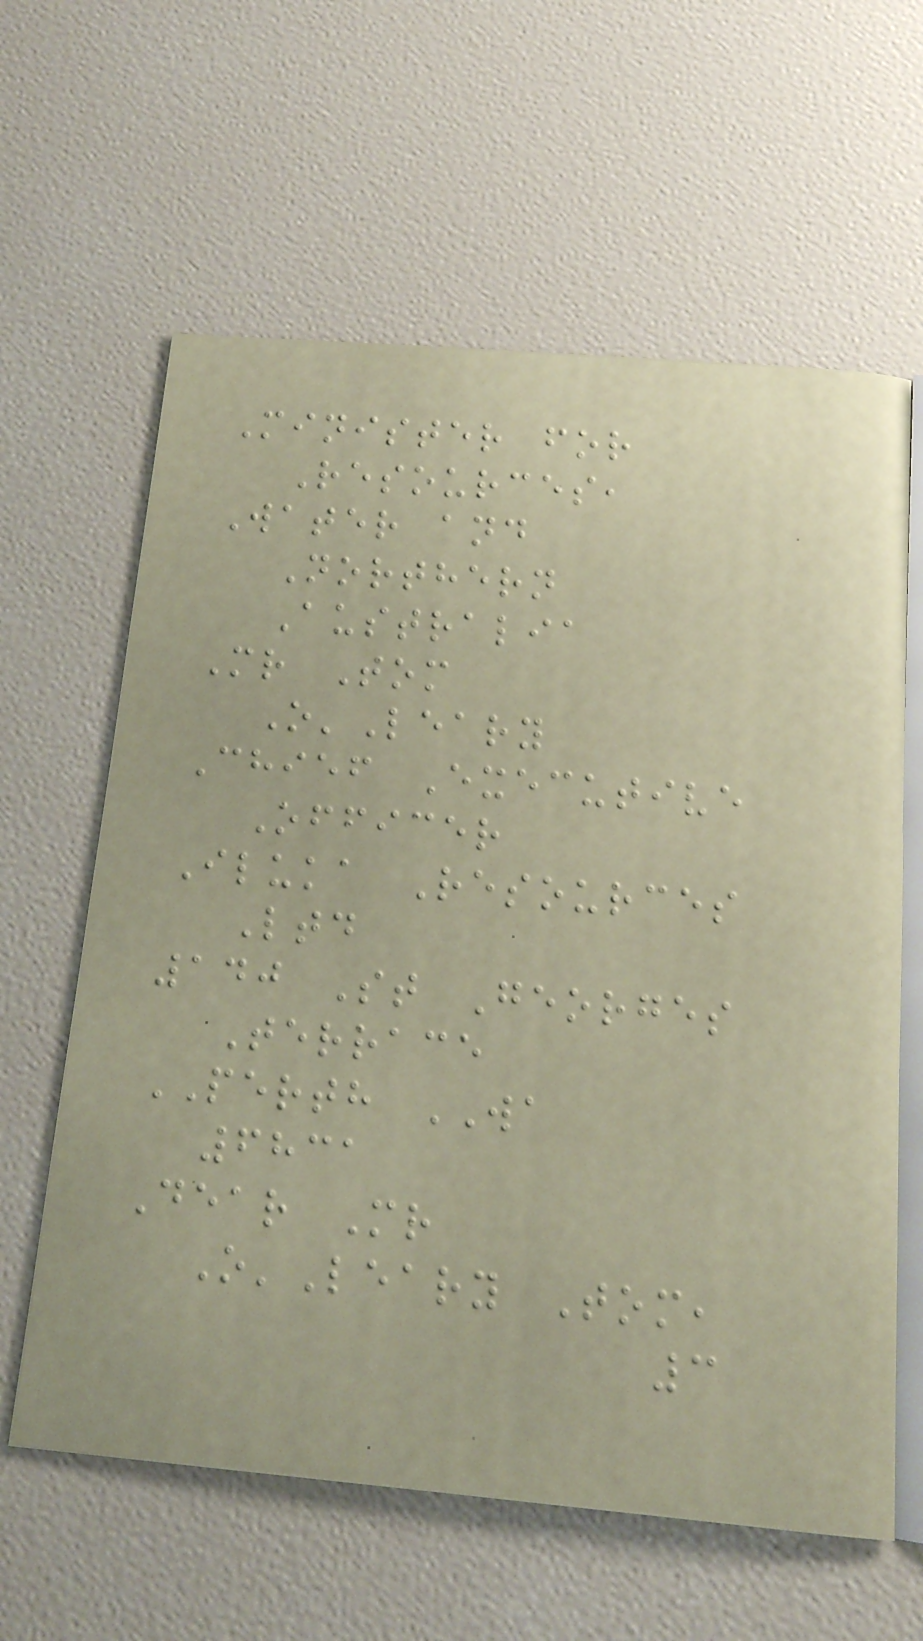Minister for
Resources,
Water and
Northern
Australia
Mr Tom
O'Leary
Chief Executive
Officer
Iluka Resources
Ltd
140 St Georges
Terrace
PERTH WA
6831
Dear Mr
O'Leary Tom,
3
